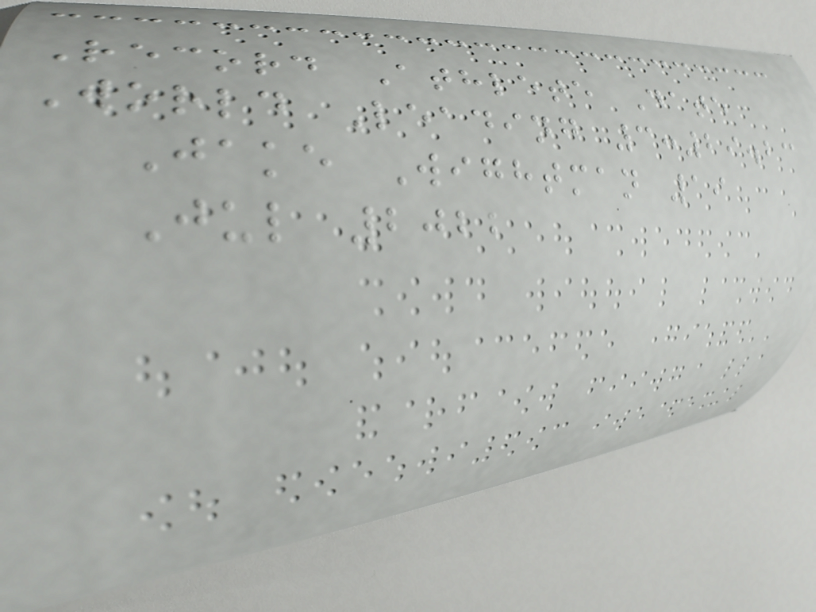Record Athlete Date
World Leading 3:29.23
Jake Wightman 19
Jul 2022
